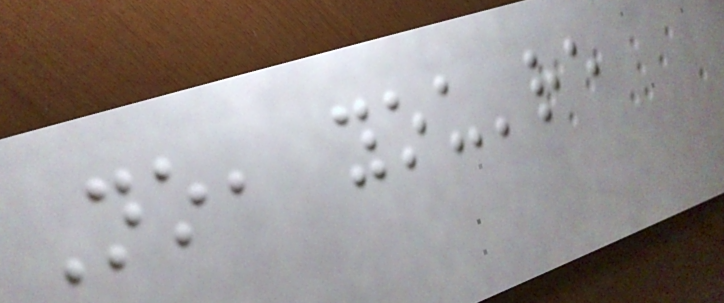No, you're
